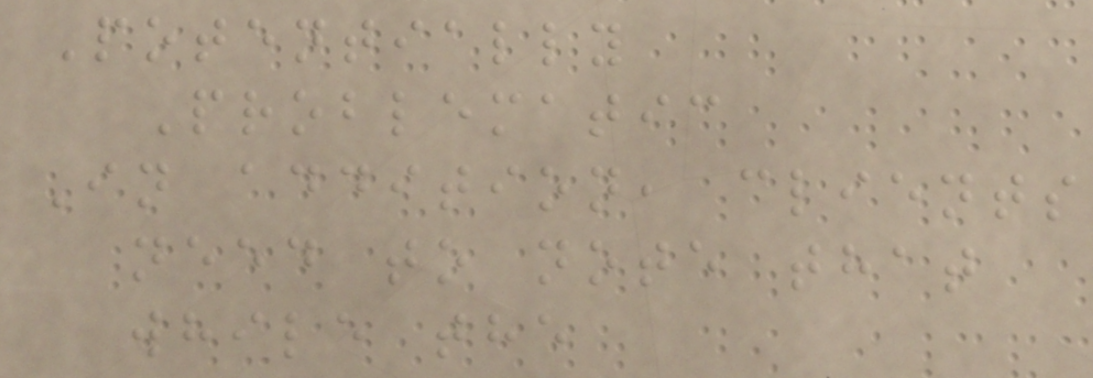Potentially
Problematic
In addition, clients
need to note that
while the
